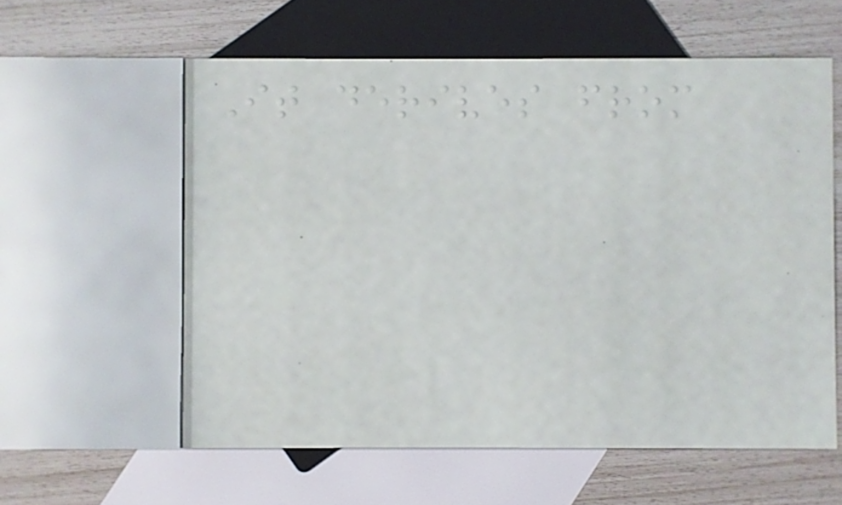It derives from
